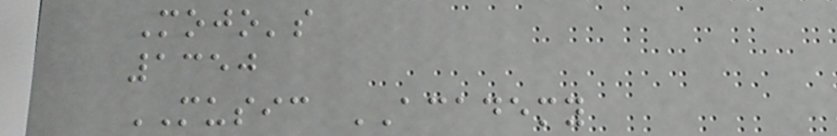Mojo's
1350
MUSIC ACADEMY
